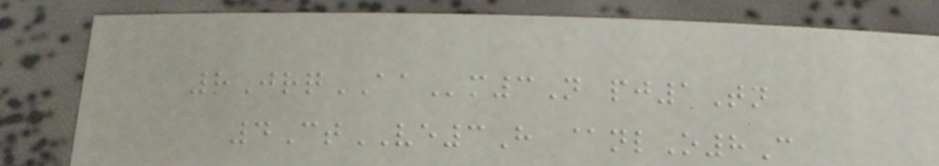8JrqAAm3N pj1Tn
4CtVE3H @nlO8C
